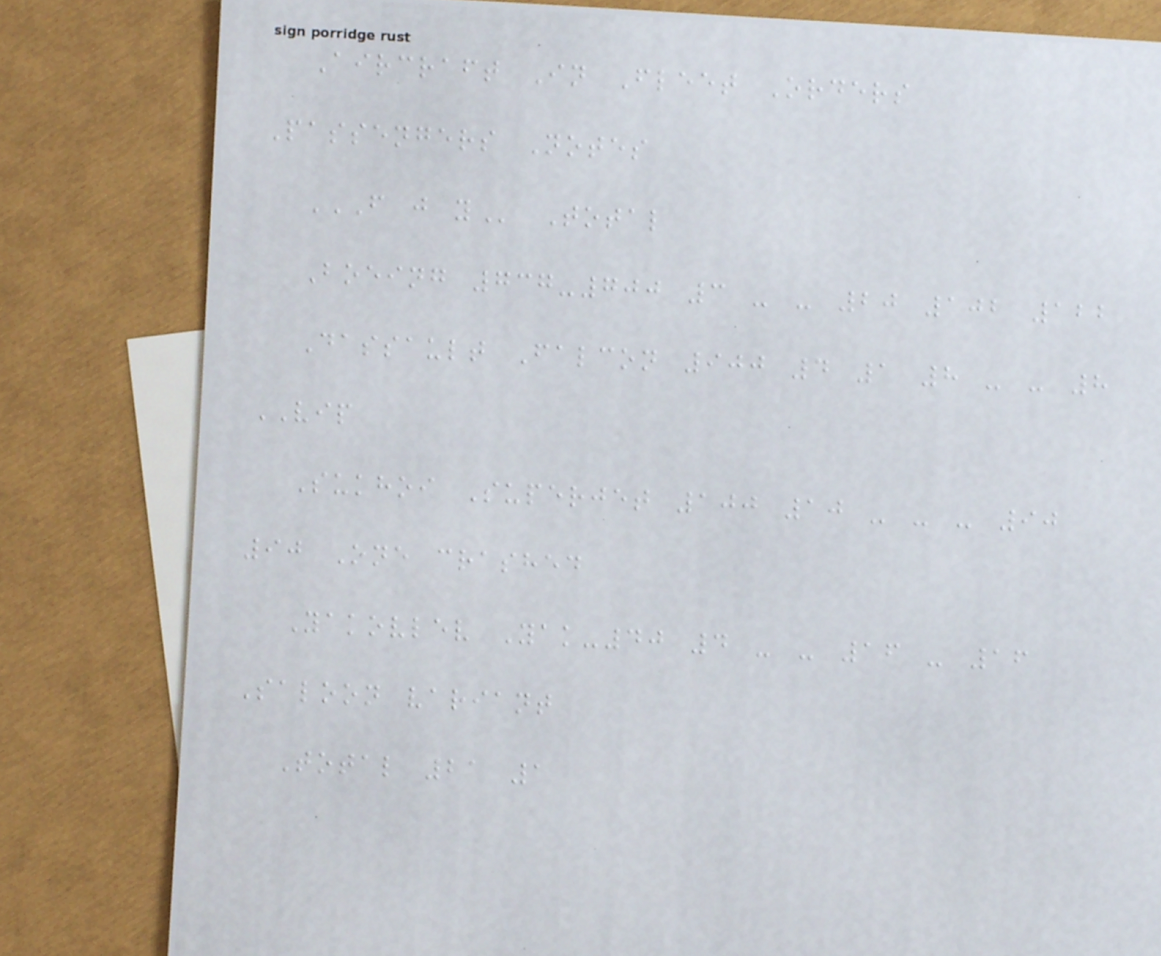Aircraft In Fleet Orders
Passengers Notes
F J Y Total
Boeing 737-700 3 - - 20 102 122
Dassault Falcon 900 4 1 8 - - 8
VIP
Sukhoi Superjet 100 10 - - - 90
90 One crashed
Yakovlev Yak-40 4 - - 16 - 16
Saloon variant
Total 21 1
